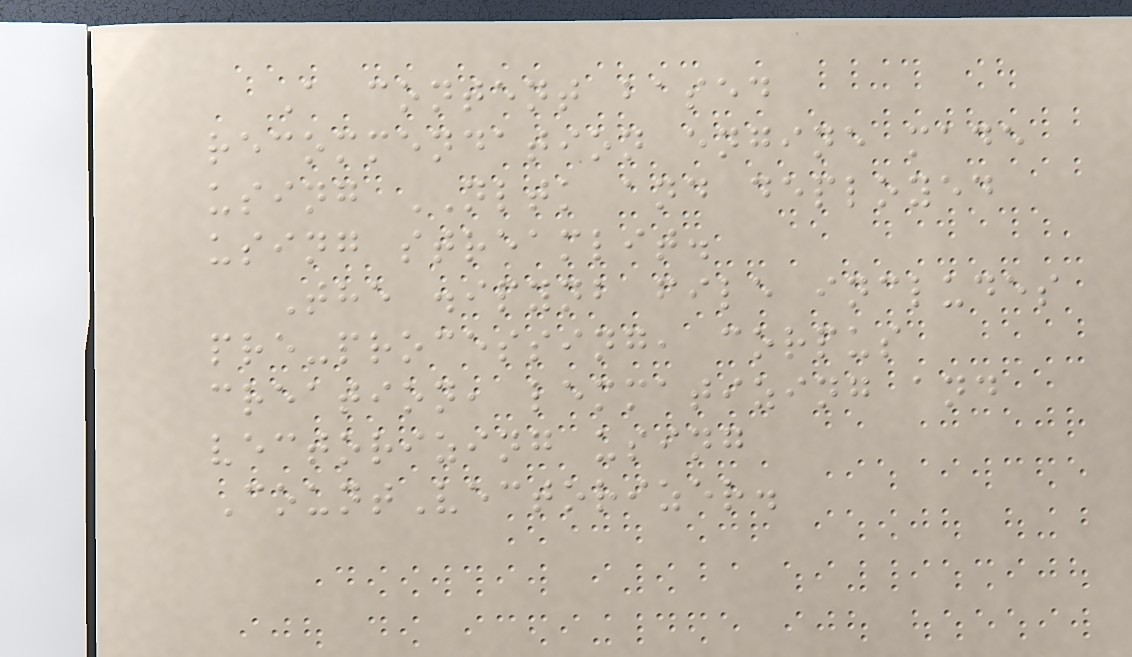A content based
recommendation engine made
using NLTK and deployed
using streamlit.
The .ipynb file includes
pre-processing, corpus
creation, lemmatizing and
vectorizing using
CountVectorizer.
